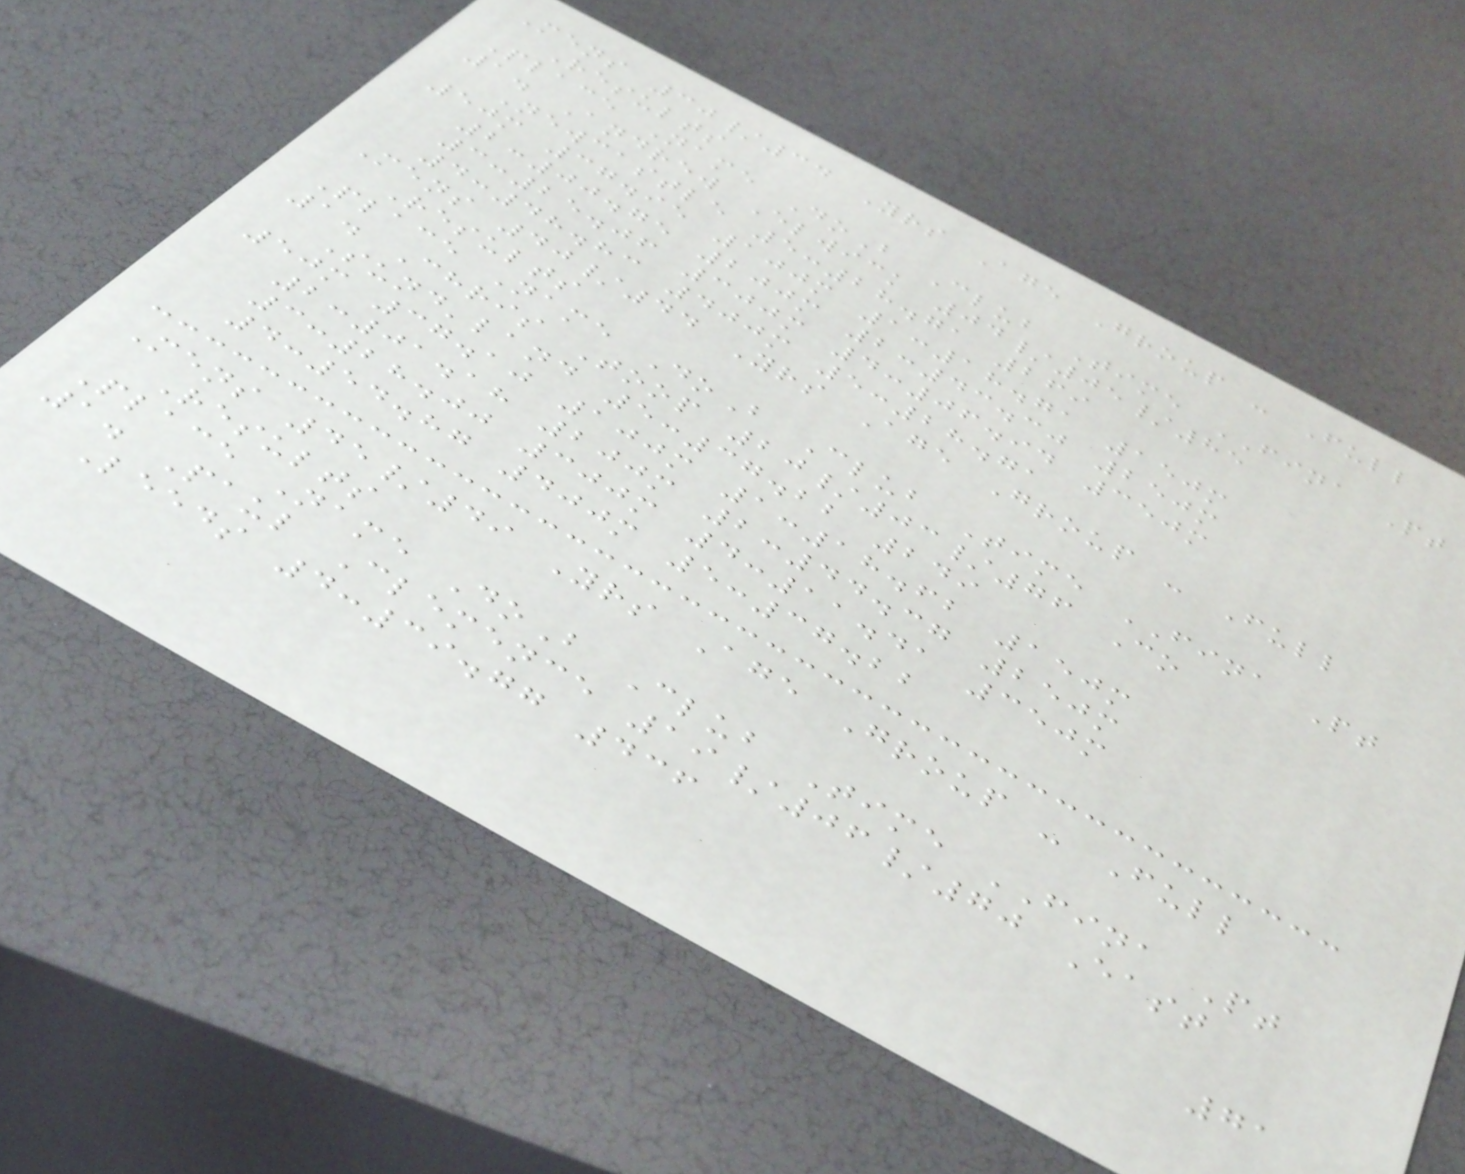Mens 30/34 Yrs Age Group - Full
Results
Place Name DoB Club Time FINA Pt
1. Andrew Elwick 04/05/85
Newcastle 5:28.71 269
50m 37.95 100m 1:18.71 150m
2:00.75 200m 2:43.30 250m
3:25.06 300m 4:06.94 350m
4:48.83 400m 5:28.71
Mens 40/44 Yrs Age Group - Full
Results
Place Name DoB Club Time FINA Pt
1. Chris Toop 20/03/76 Co
Sund'land 5:37.22 249
50m 37.10 100m 1:18.62 150m
2:01.18 200m 2:44.37 250m
3:28.00 300m 4:11.41 350m
4:54.87 400m 5:37.22
Mens 45/49 Yrs Age Group - Full
Results
Place Name DoB Club Time FINA Pt
1. Paul Clemence 19/06/70 East
Leeds 4:39.77 436
71
